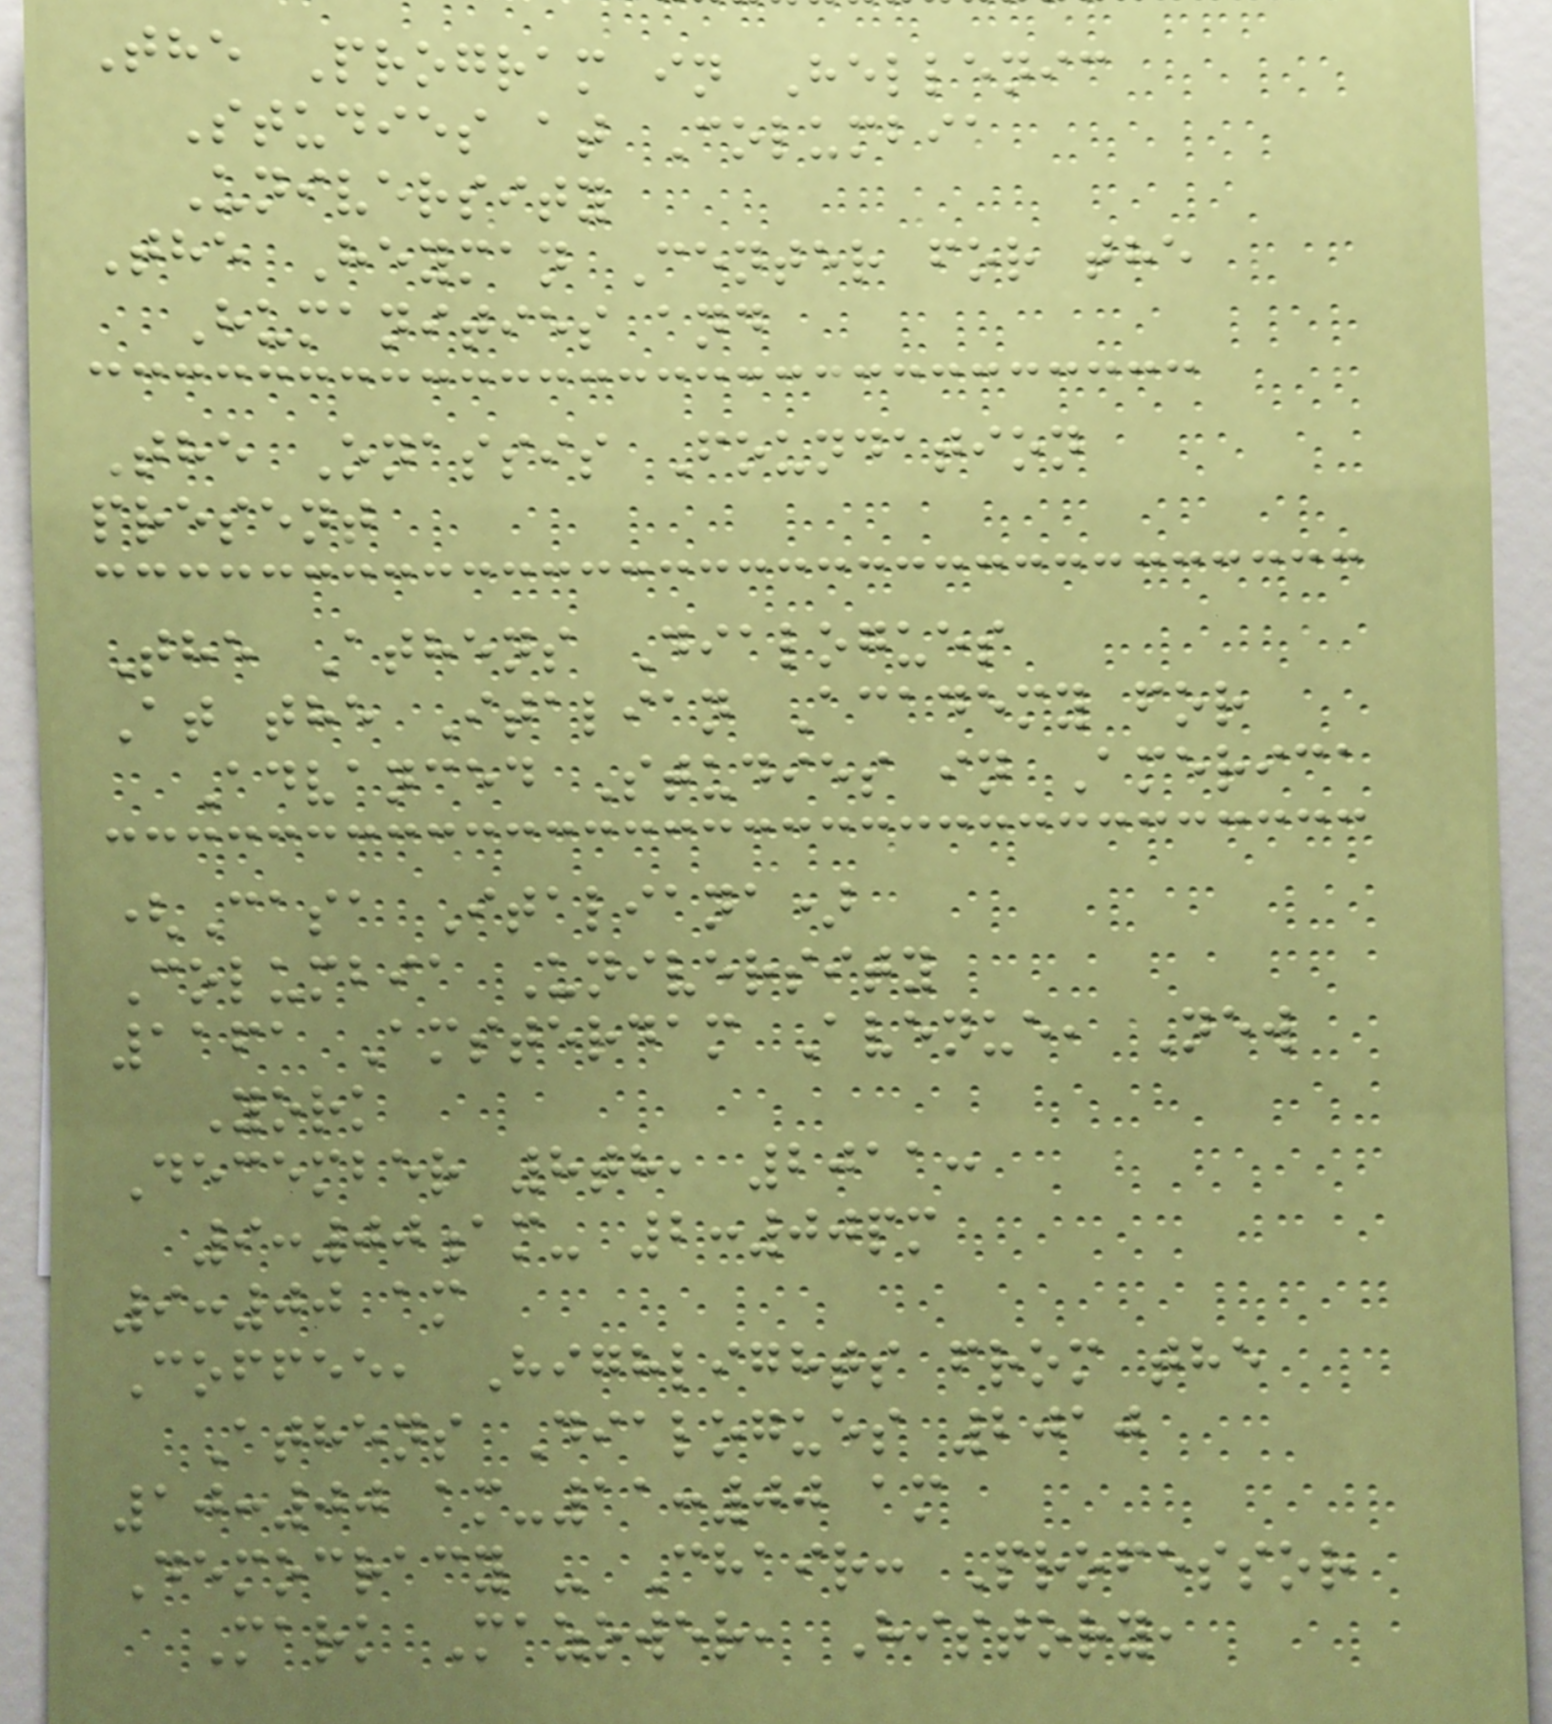The Program in Hellenic
Studies at Columbia
University
The Heyman Center for the
Humanities and
The Onassis Foundation
present
The Athens Dialogues
At the Italian Academy for
Advanced Studies in America
(Casa Italiana)
Columbia University
1161 Amsterdam Avenue, New
York
December 8th, 2011:
9:00am- 2:00pm
9:00 am
Coffee, Highlights from the
Athens Dialogues 2010
10:00 am-11:00 am
Democracy - Chair: Professor
Mark Mazower, History,
